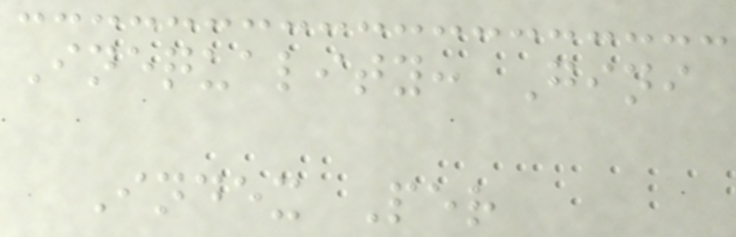Inequality: Gini
Index Per
